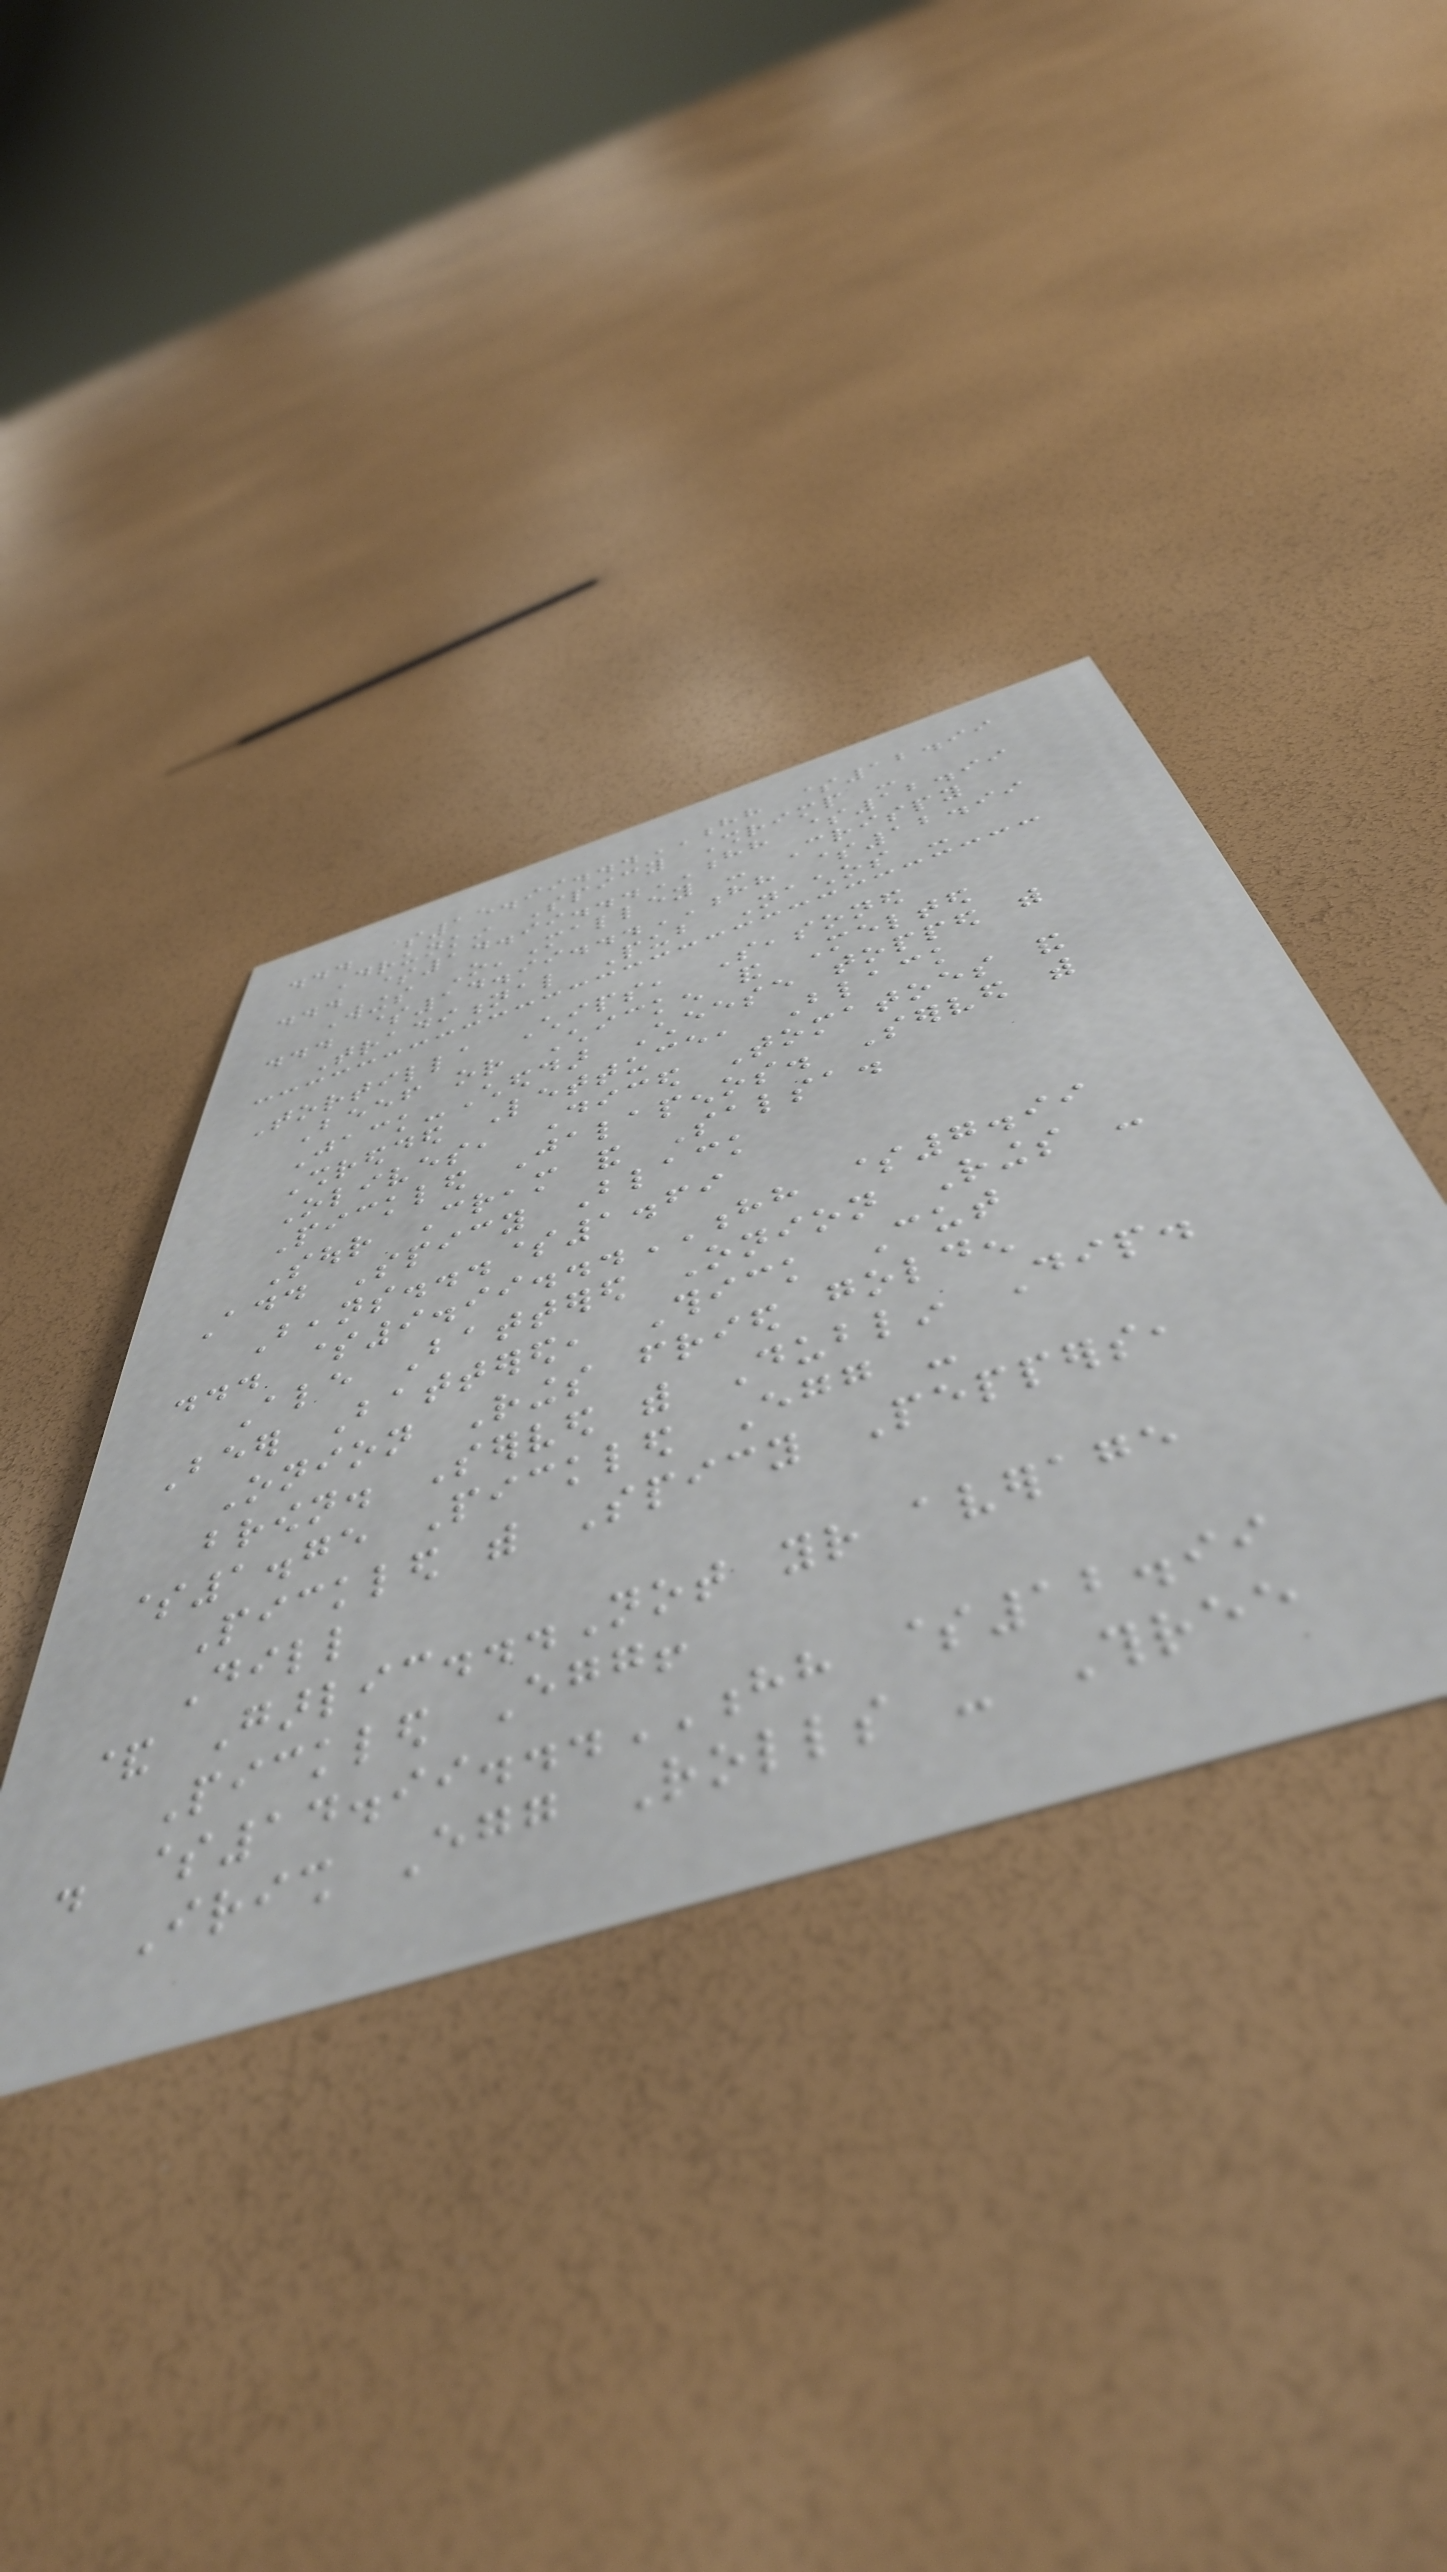... $15.99...HH $12.99
Drunkin Spicy Shrimp -
... $14.99...HH $12.99
Wings O'Malley - Crispy
... $14.99...HH $12.99
Traditional Pub Nachos -
Tortilla Chips, Seasoned
Beef or Chicken and Melted
Jack-Cheddar Cheese topped with
Shredded Lettuce, Black
Olives, Diced Tomatoes and
Pickled Jalapenos. Served with
Sour Cream and Salsa.
Add Spicy Black
Beans...$1.69
... $9.99...HH $7.99
Ale Battered Onion Rings -
Beer Battered, Thick Cut
Onion Rings fried golden
brown. Served with Dublin Dip.
$1.75 Pickled Egg -
Pickled with Spicy Peppers,
Dill
& Garlic...Not your average
Pickled Egg!
. $14.99...HH $12.99
Irish Egg Rolls - Three
